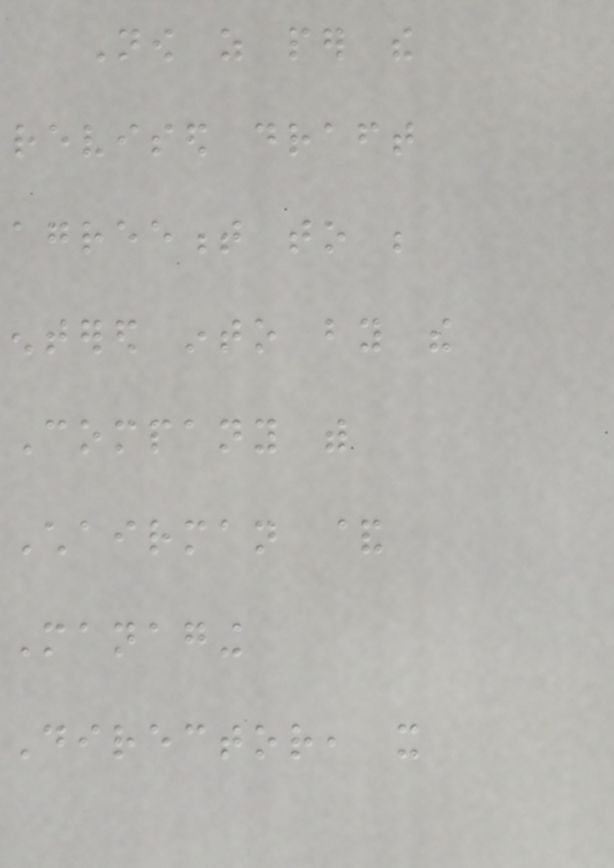Now as per the
revised draft
agreement to be
entered into by the
Company with
Chairman &
Managing
Director, it
